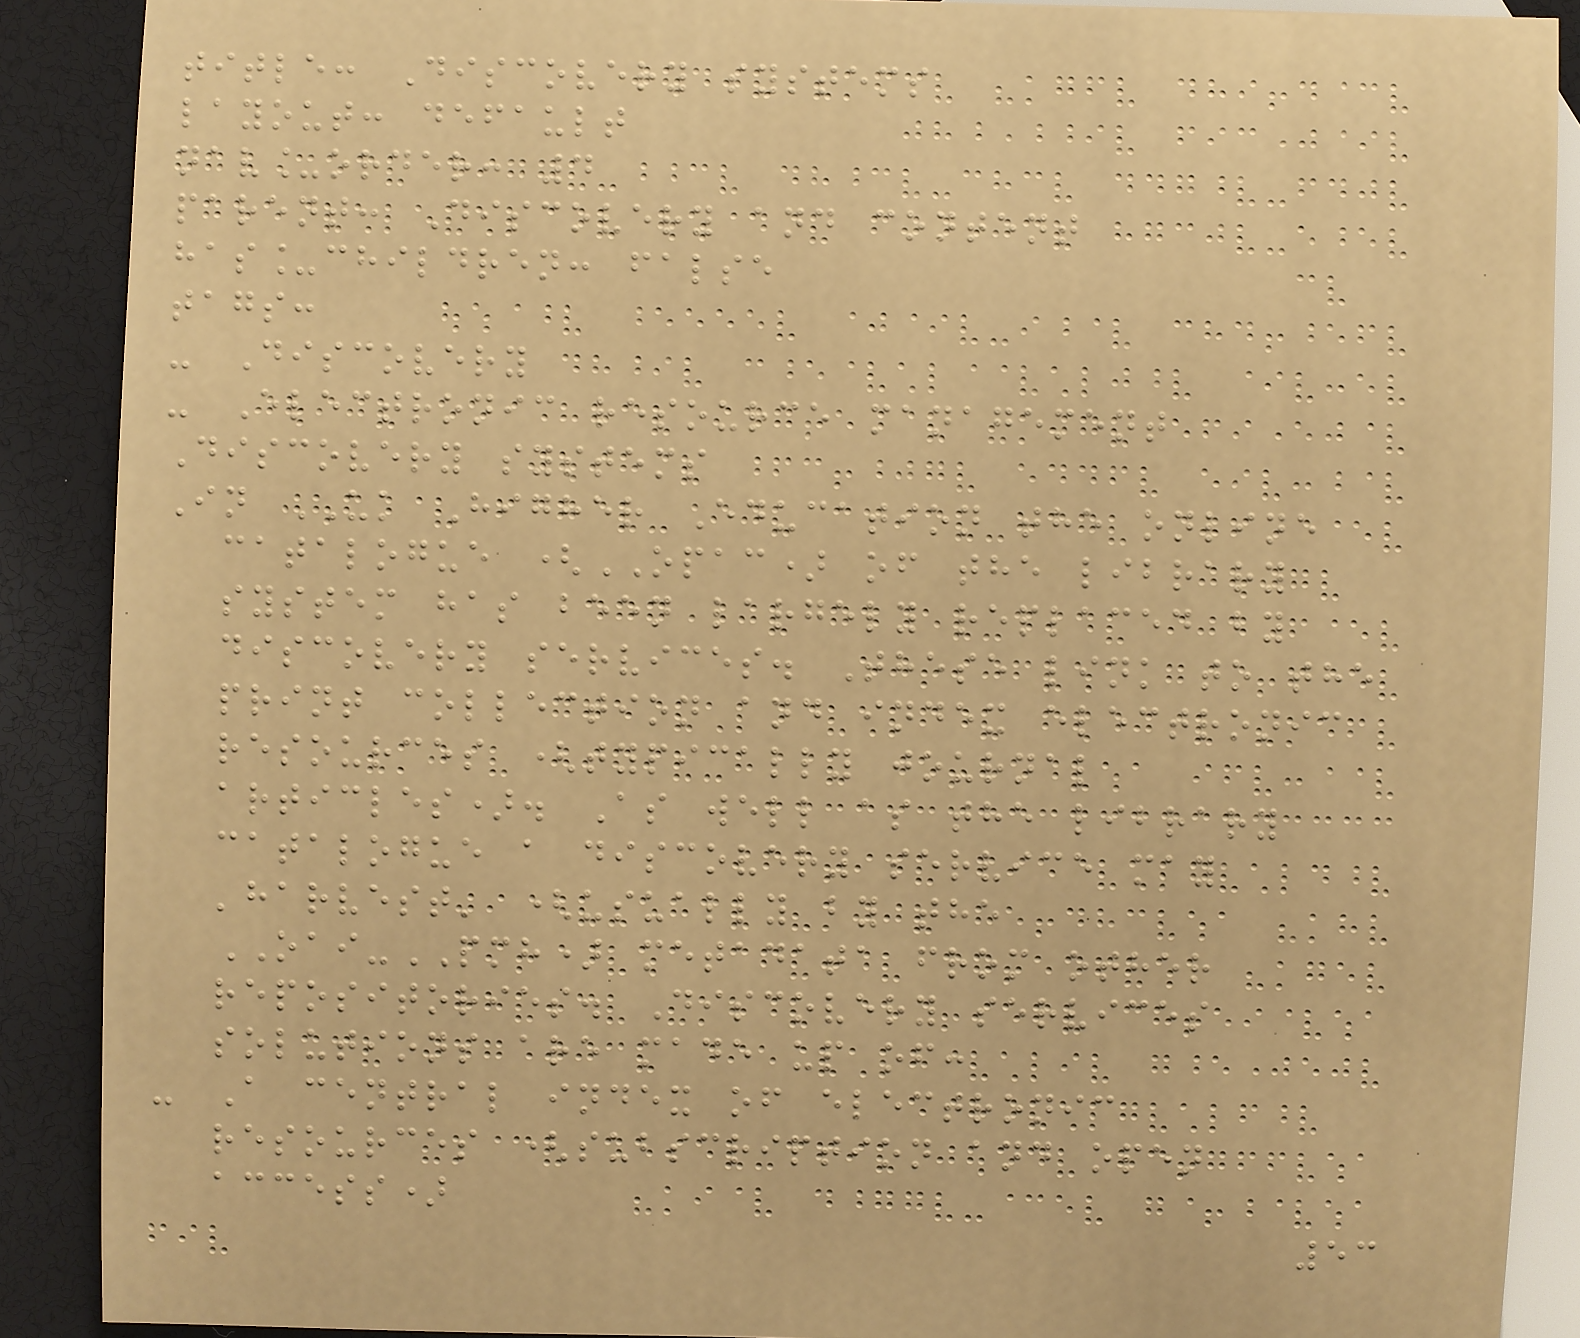title: Discovery systems
layout: default
nav_order: 4
parent: Discovery and content
has_children: false
tags:
- Discovery
- Electronic resource management
Discovery systems
In UK Higher Education the online
catalogue (OPAC) of the library
system has been largely replaced by
discovery services. These link to the
print collection and index electronic
resources (typically journal
articles). As well as the library
catalogue a discovery service may
'harvest' (usually by the
OAI-PMH) metadata from other
repositories. Discovery services
solutions are made up of:
- A central index of electronic
resources (subscription and open
access)
53
